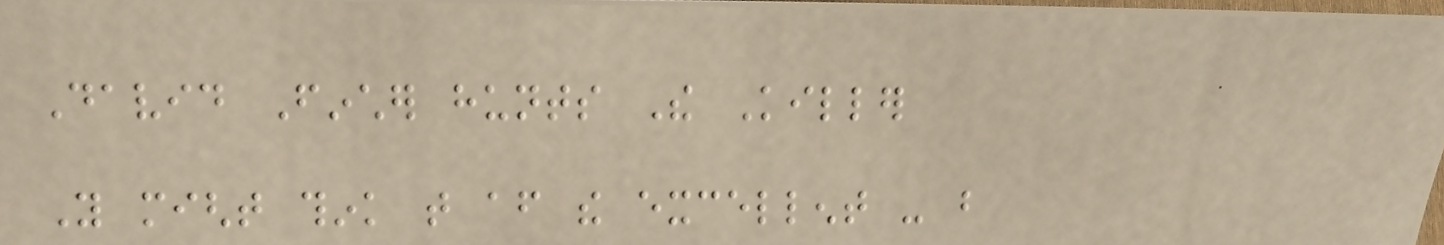David Fincher hunts The Killer
You might think that after the excellent - but
